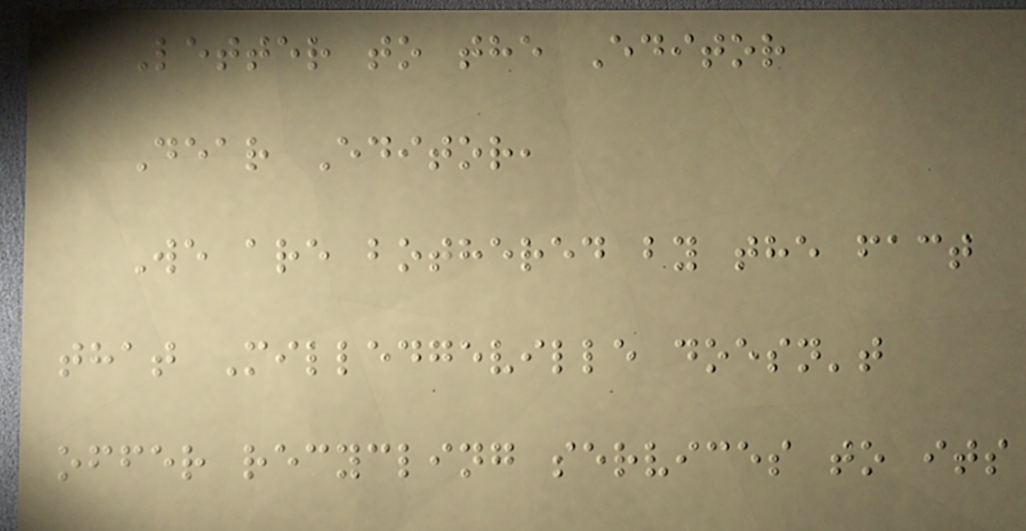Letter to the Editor
Dear Editor,
We are bothered by the fact
that Milledgeville doesn't
offer recycling services to its
